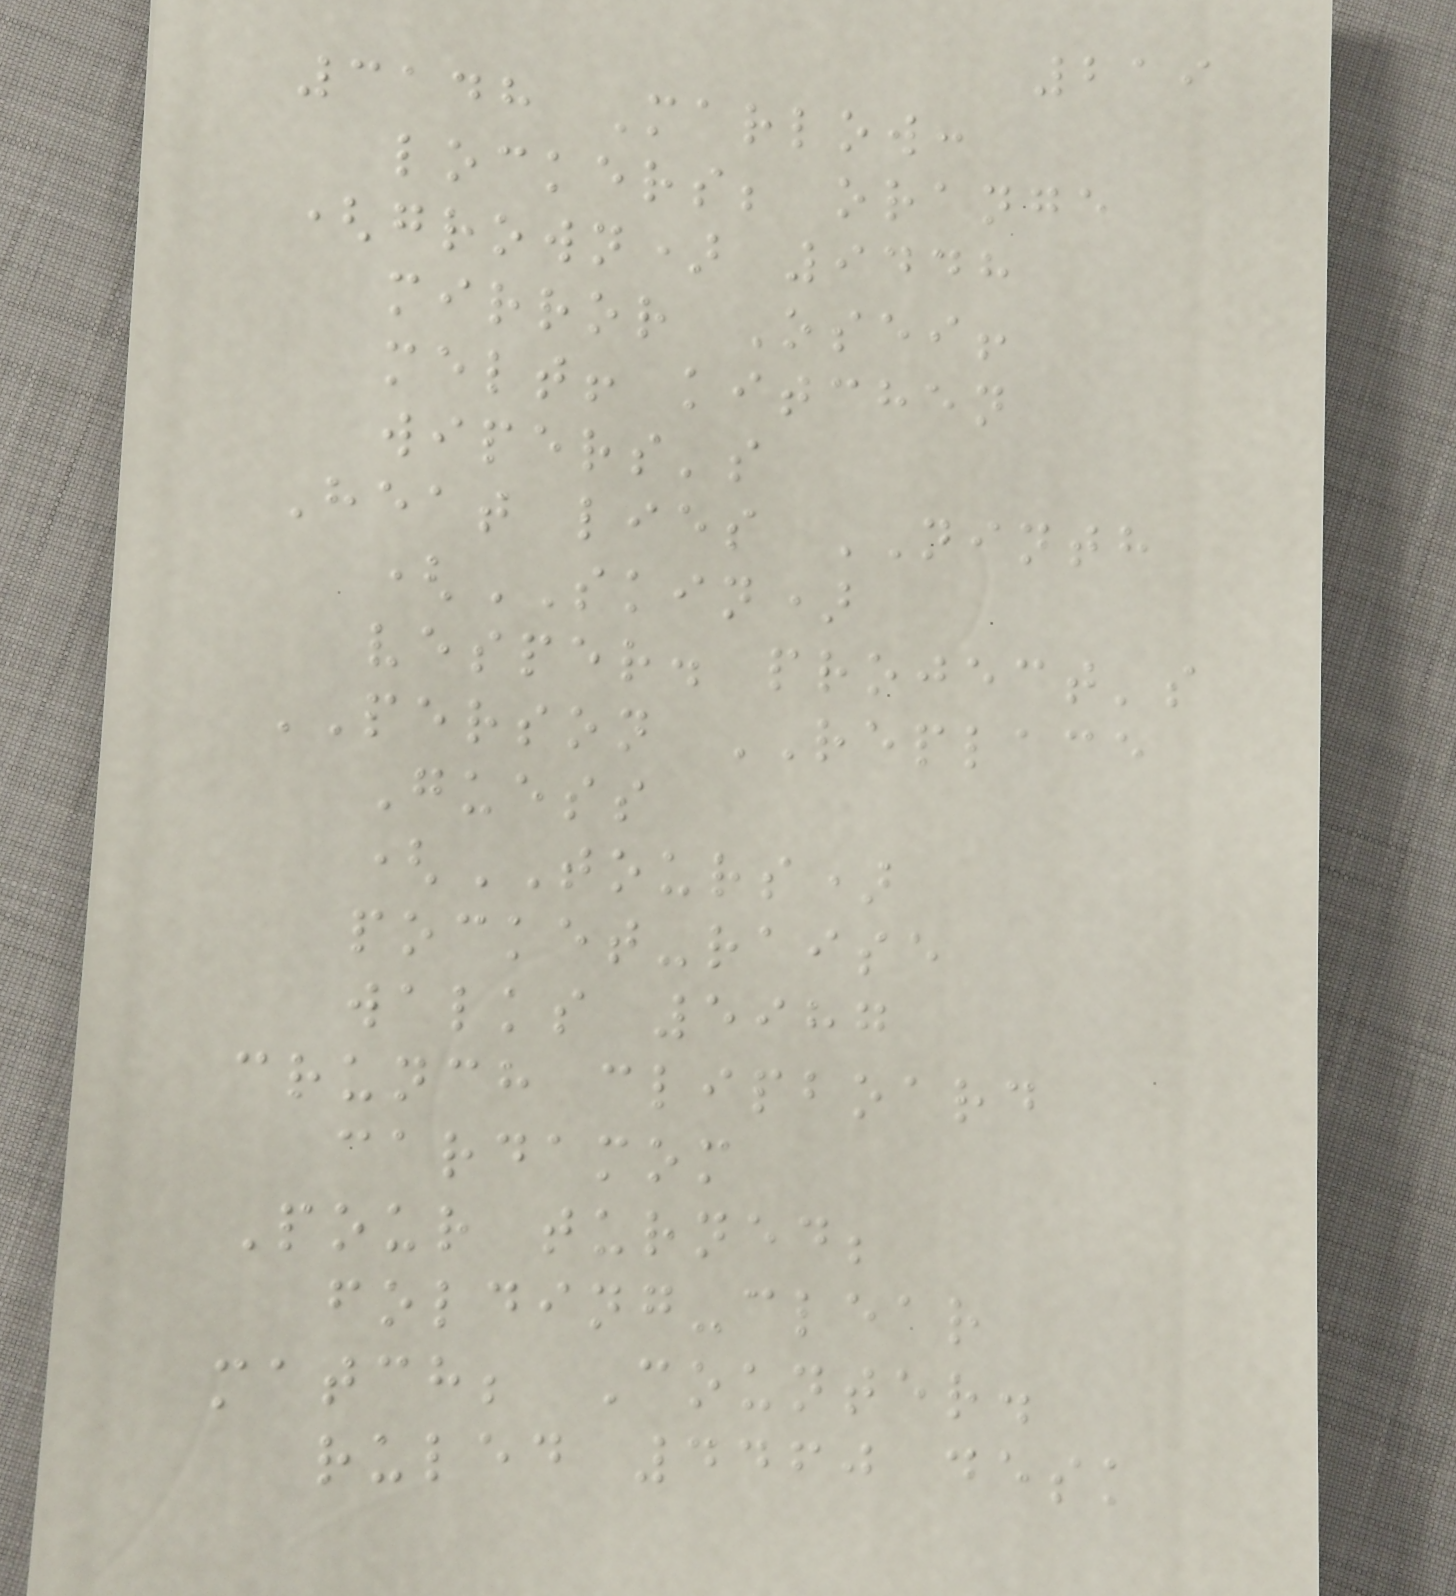219
3148 Marlow:
lockers; orange
(grown) 9448
mirror Osei!
melt! kitchen
wipers's
Heat lies NINTH
(SKIN)
vesper. project's
PERSON REPLACE
Guess
(TOURS)
pocket-raise
walks 5987
crunch clipboard
cardamom
Pour turned;
folding-clear
match; Counter.
ruled 4460 desk
